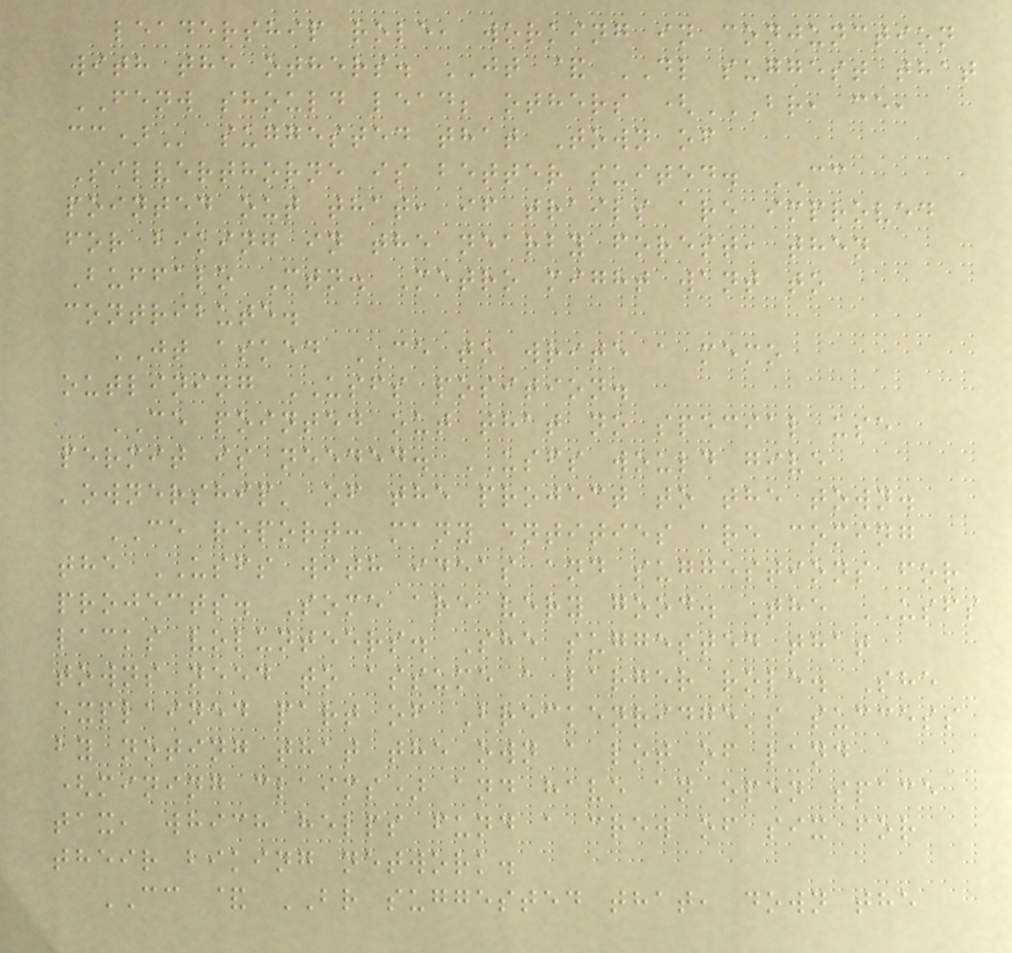leadership role, working in conjunction
with the others. JT & DL suggest that
FENW should lead; others (BR, CE,
CC) suggested that Town of
Silverthorne is better suited. CC
pointed out that, if trails are improved
for biking in the nearby forest, then
Buffalo Mtn. Metro might want to
contribute.
JT asked CE to write a memo
outlining USFS position.
CE pointed out that no special use
permit is needed. USFS would give
'ownership' of the project to the town.
CE report: many entities are coming
the USFS with ideas and suggestions for
projects. Some are very good. The USFS
lacks volunteers. She suggested that
towns need to assume a larger role. She
explained part of Breckenridge's success
by noting that the own a lot of land
(mining claims) and have an open space
tax, which helps fund a crew of six for
their biking network.
CC & BR suggested that, down the
